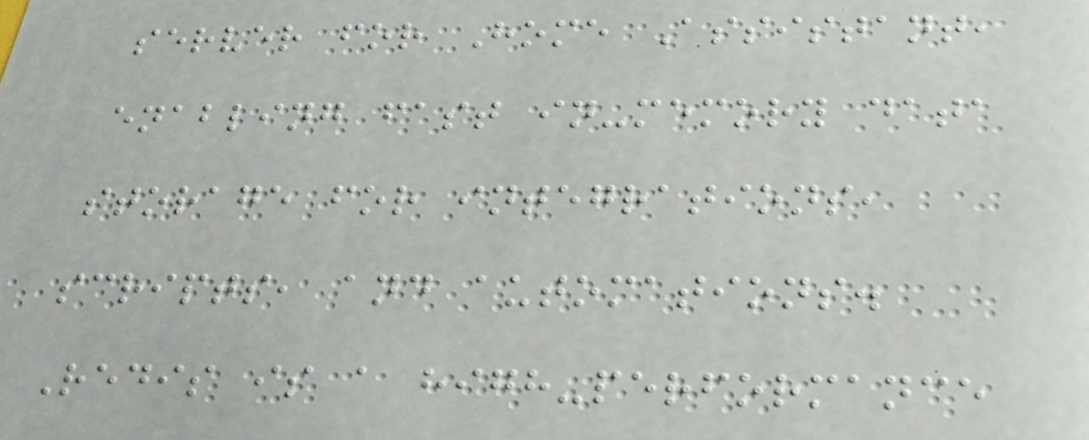server for Home Assistant,
enabling fast in-memory data
storage for integrations,
scripts, and automations.
Redis is a high-performance
